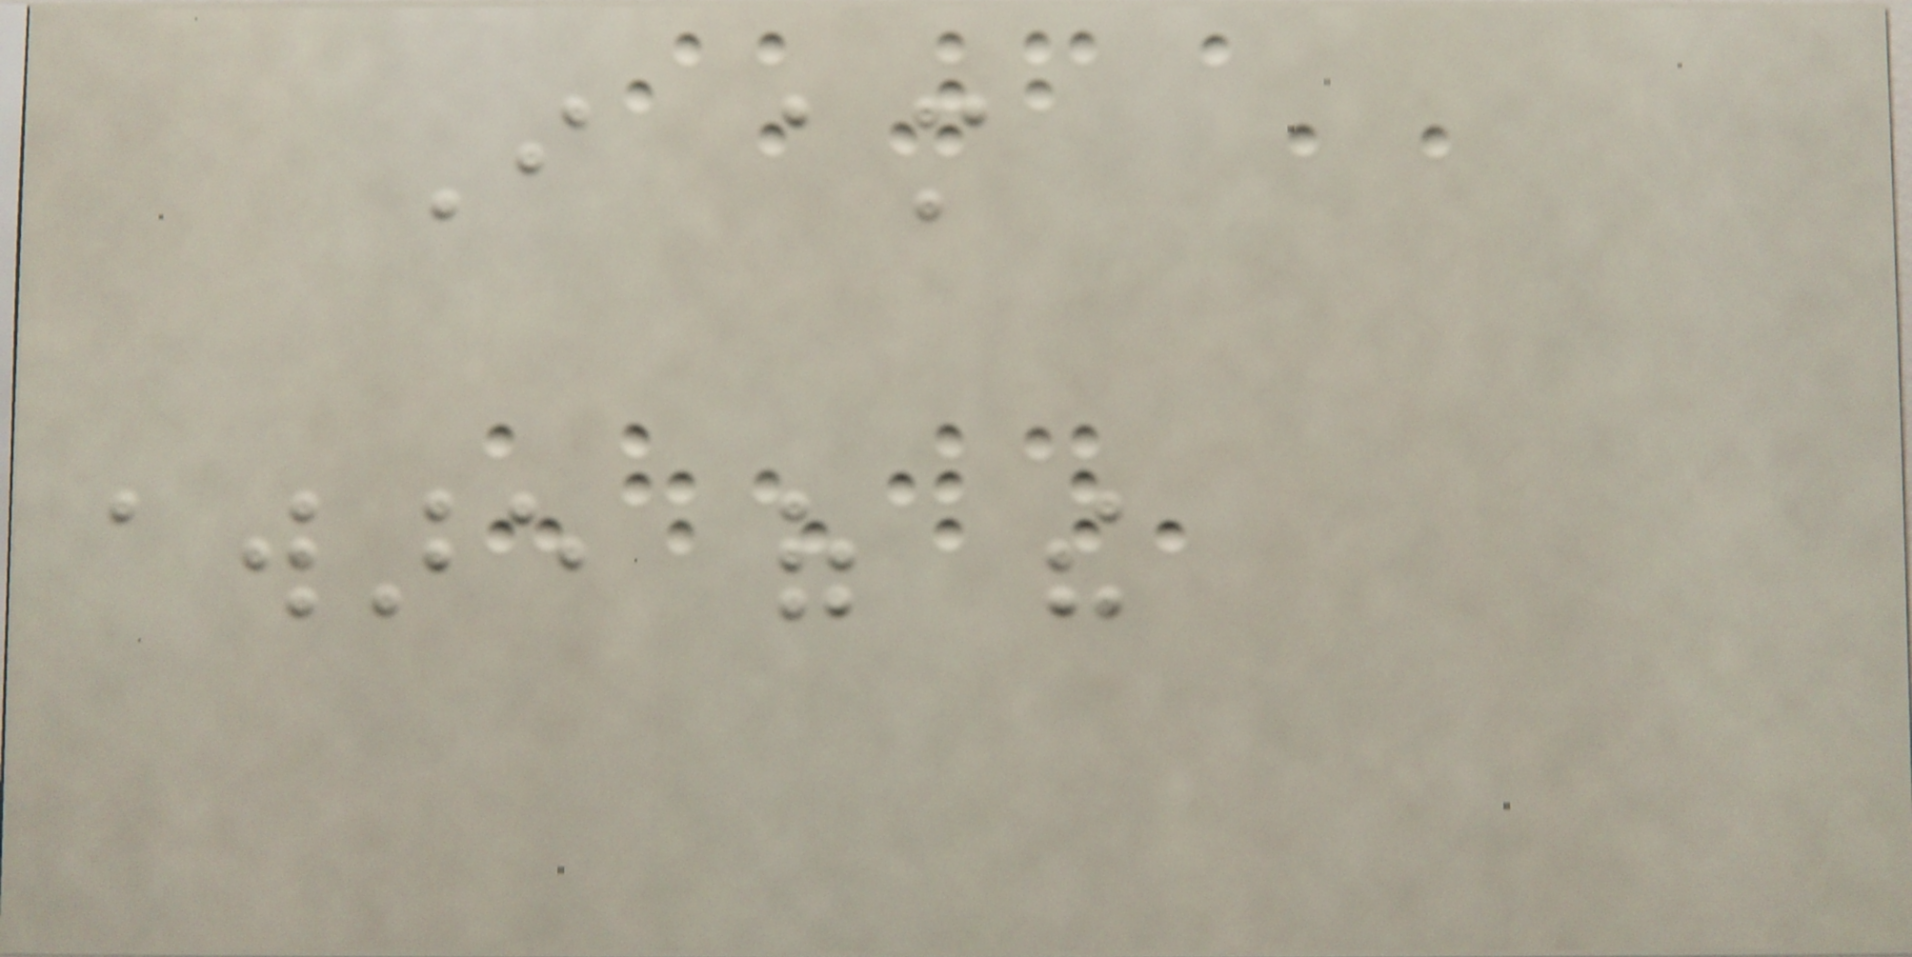I am
aware of the
